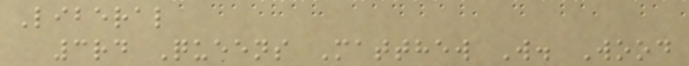Liberal
3rd Queens Matthew W. Wood
